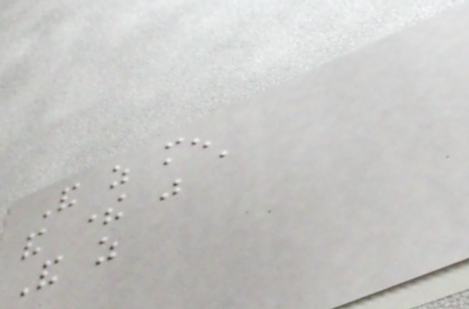And as men
and there was a
And as
